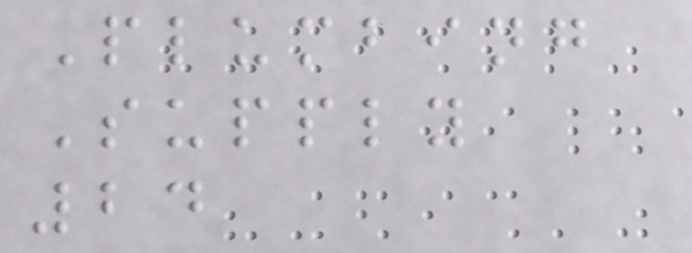Plumbing
Supply
24
